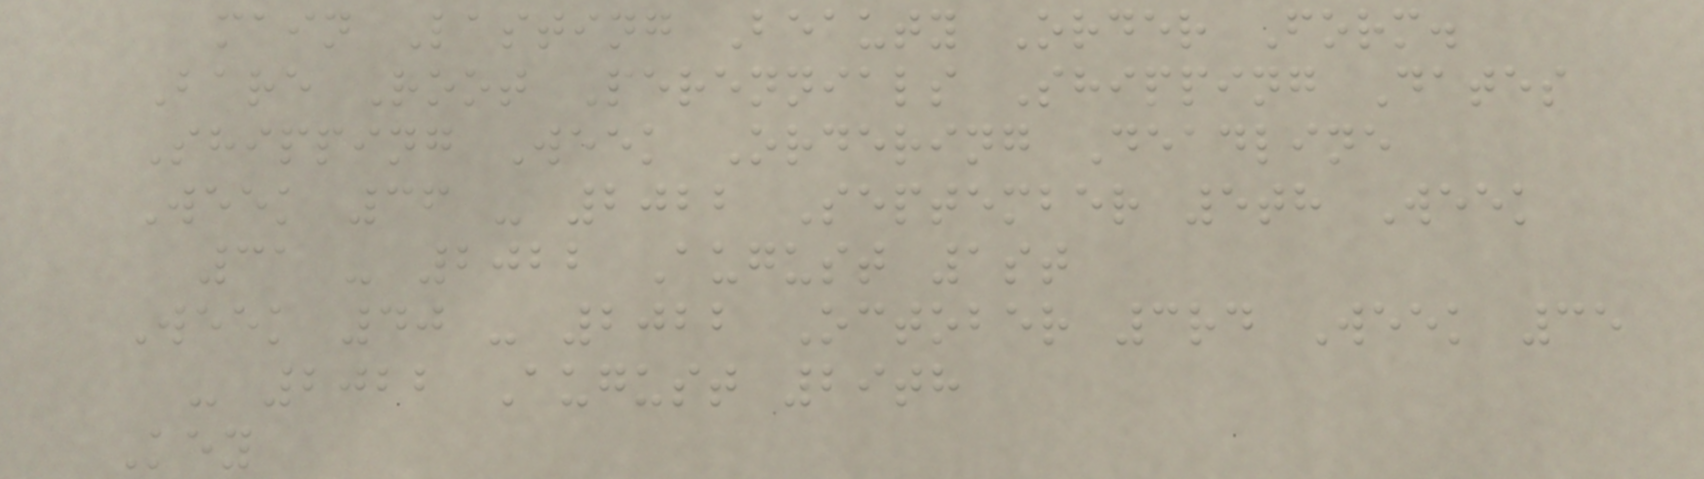main Lasting Beauty Order Form.
Bare Root Perennials Shipping Dates
Shipping Week Ordering Deadline
Week 36 - 2022 September 5th Week
31 - 2022 August 1st
Week 40 - 2022 October 3rd Week 35
- 2022 August 29th
Key
